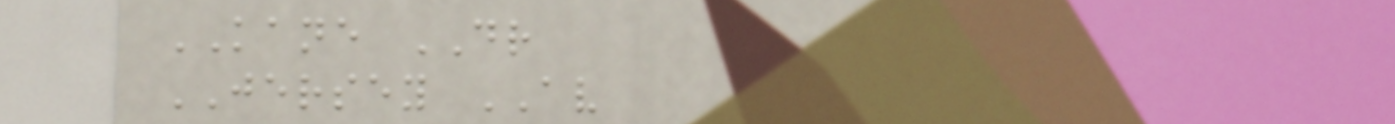KANE DR
JERSEY AV
